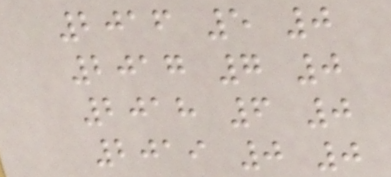2016 5 0
2017 7 0
2018 6 0
2019 0 0
